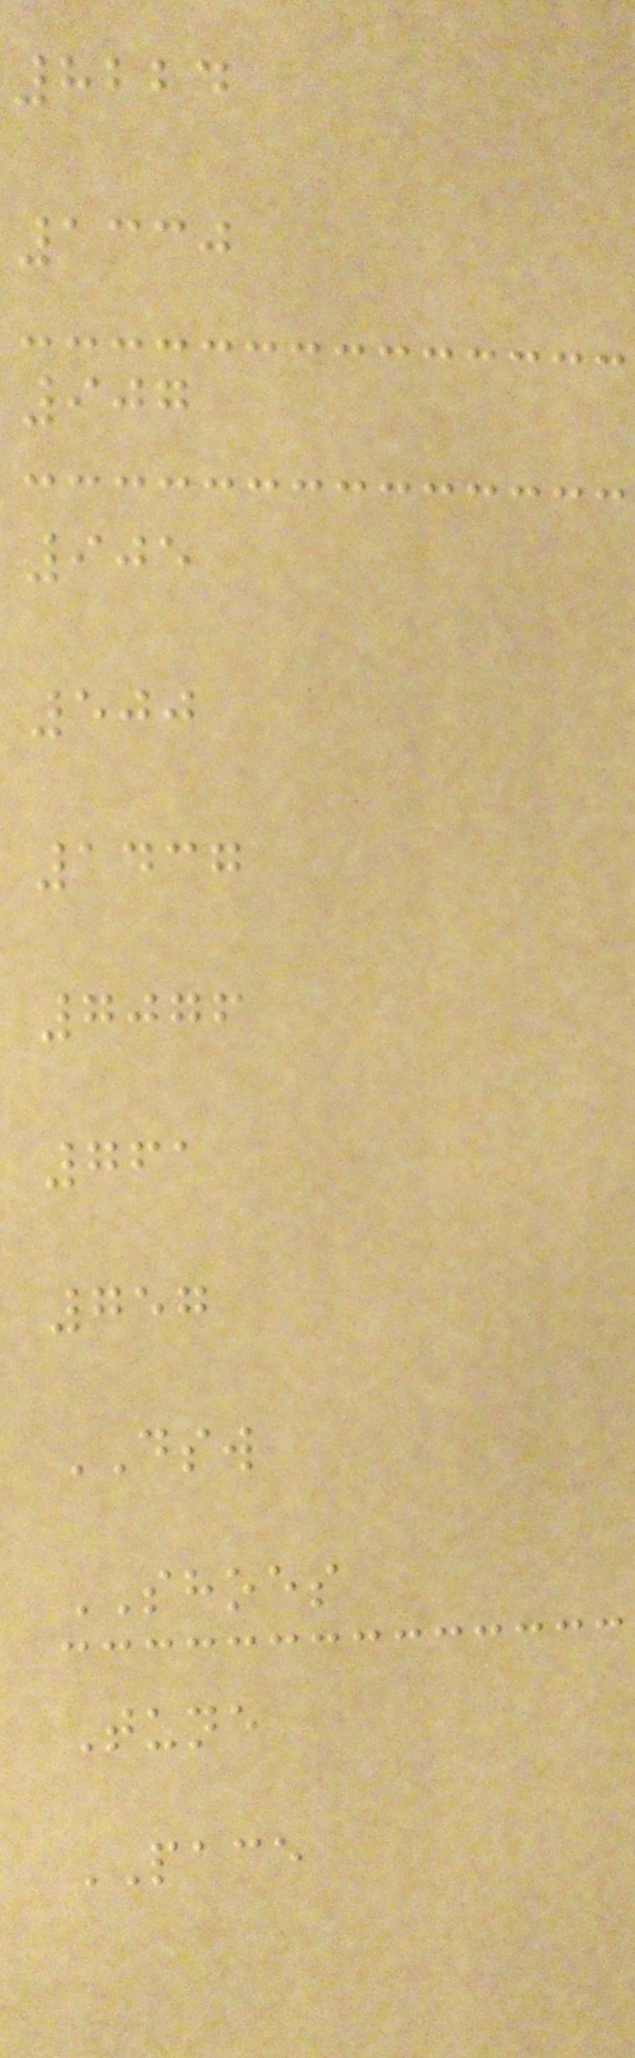8224
1330
907
905
500
1437
7076
761
757
DSW
SHOES
Tune
PACE
